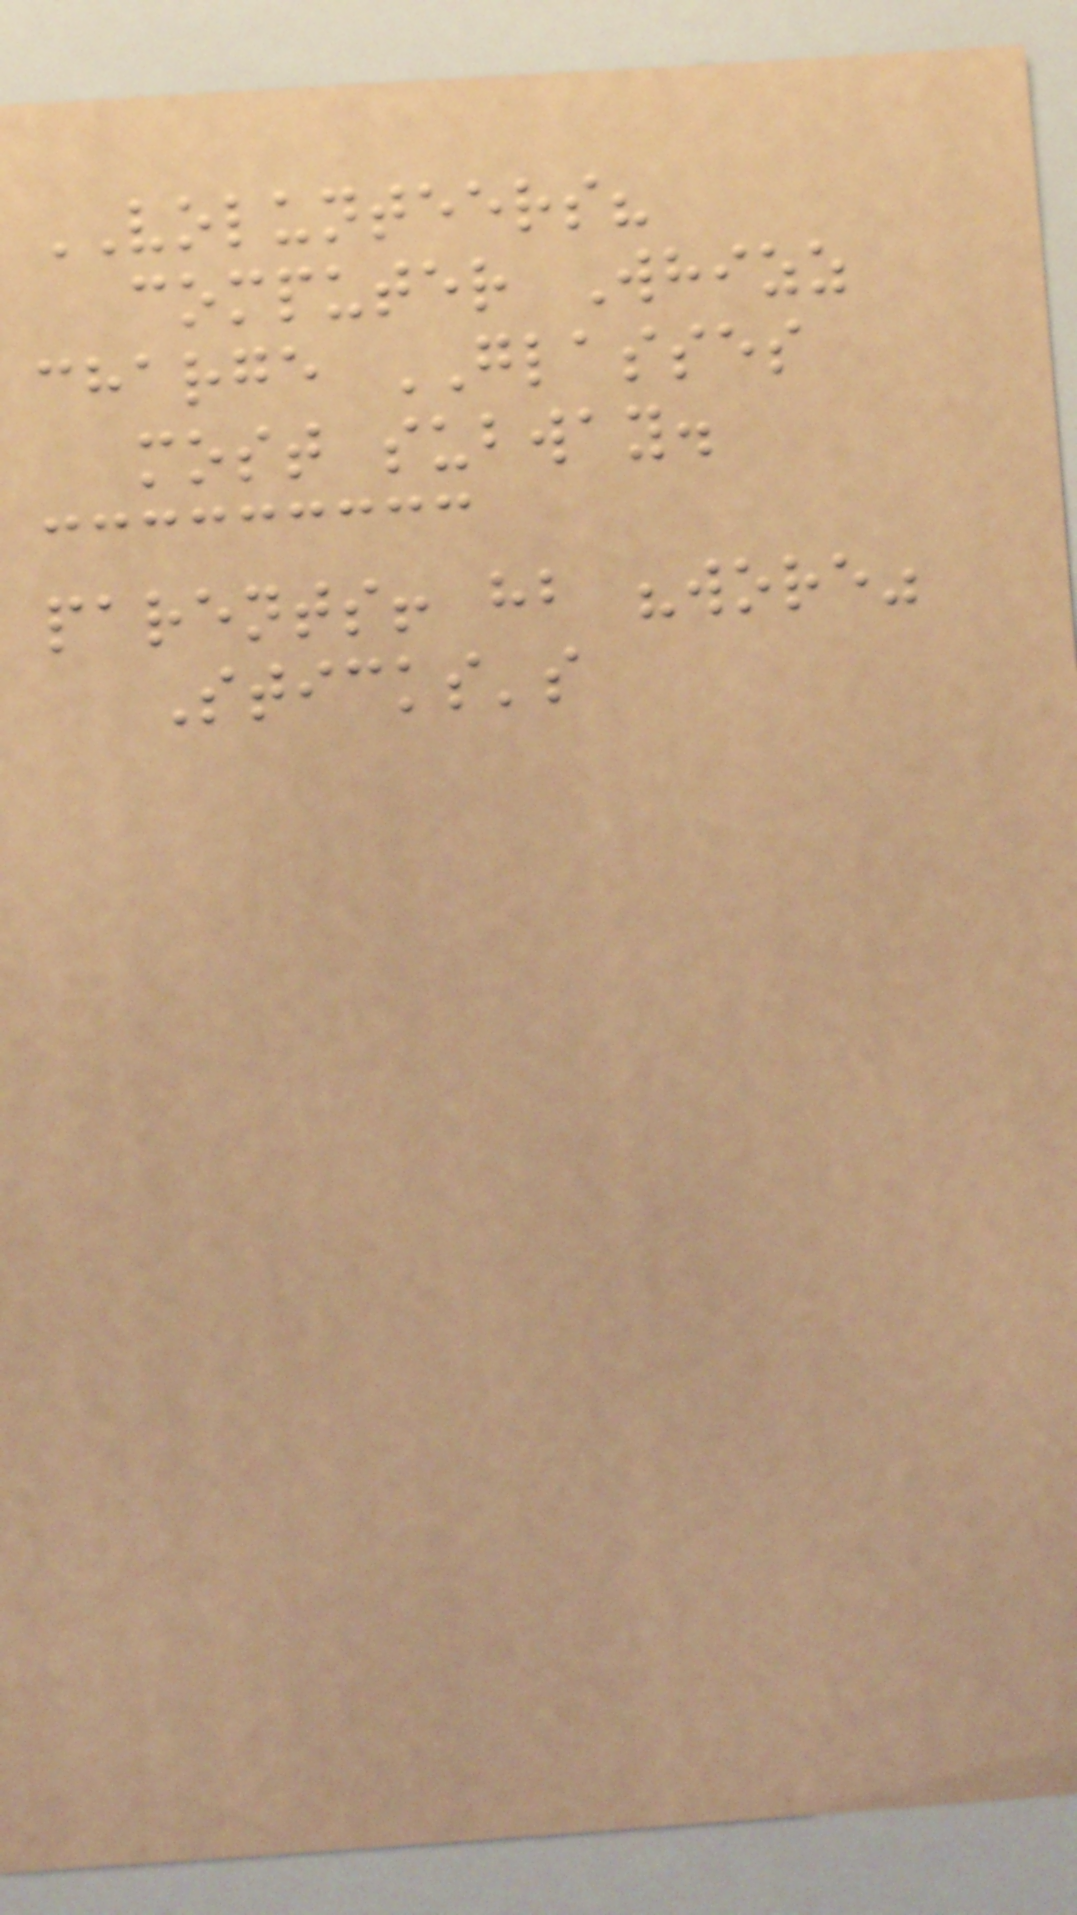VOLUNTEERS?
computer Whizz
charge GLASSES
most subway.
parents! hb "wore"
Sticks's
